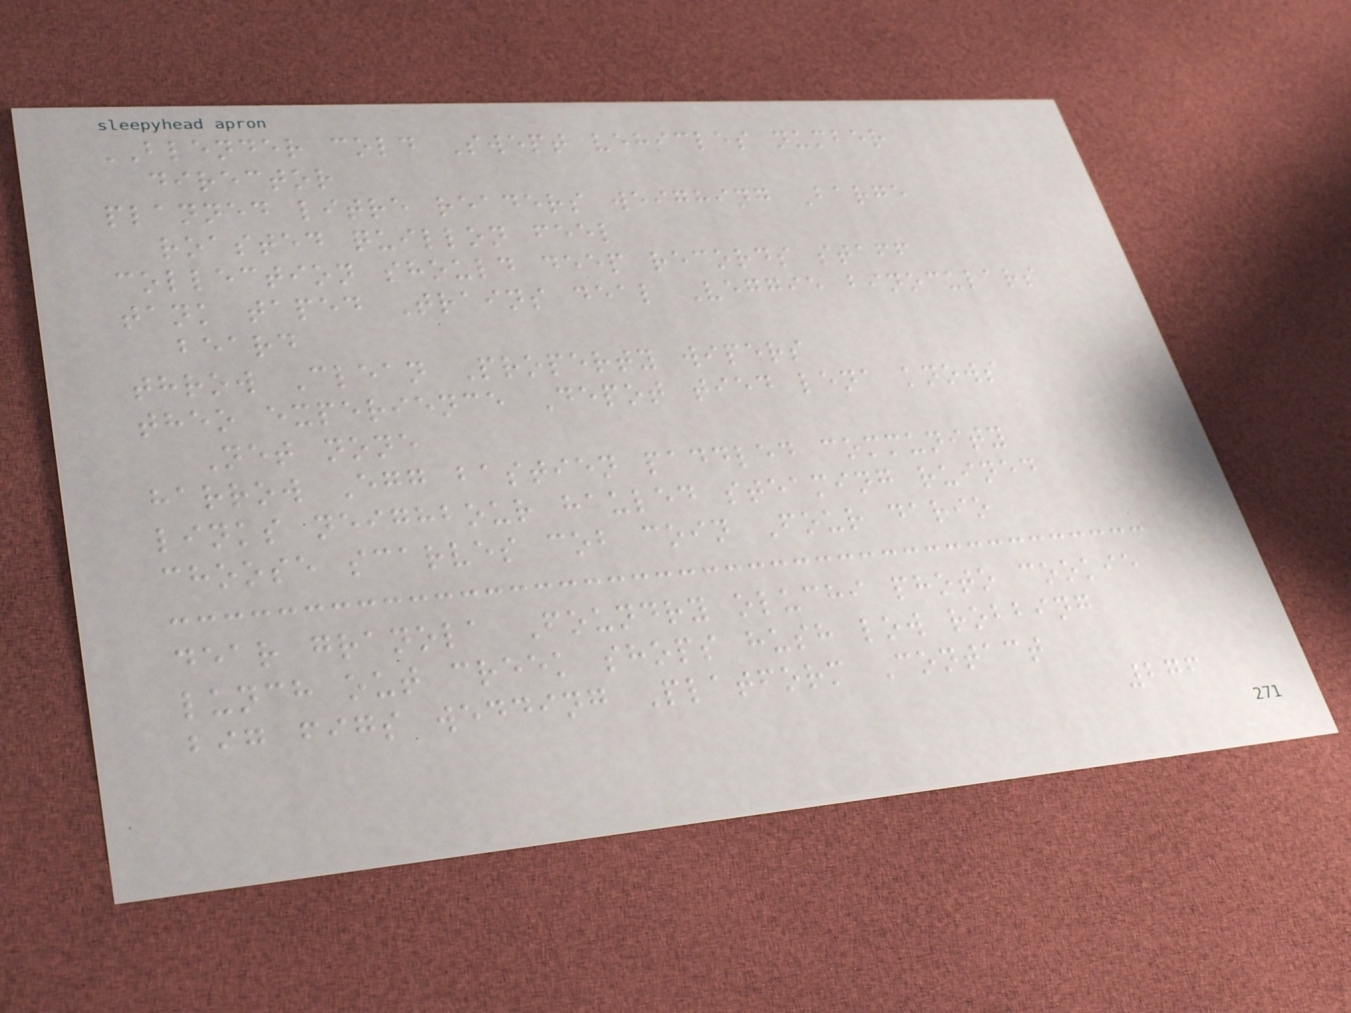BLENDER cold Swept vehicles number
director
planned litre readers weighing Barge
roasted quillon feel
collection should deep records staff
tank taped Trains deal Veggie binoculars
beard
throw Clean Property wipers
theo experience Depot tied lena knows
Net none
harrow Egg bastien paddled community
links neighbour hauled steaming ruined
choose scarves cob coin Four dario
dear granola Foundry oluchi photo cookie
lunch out creek shops hush low robbing
big figs wedding Platform Contact
276
